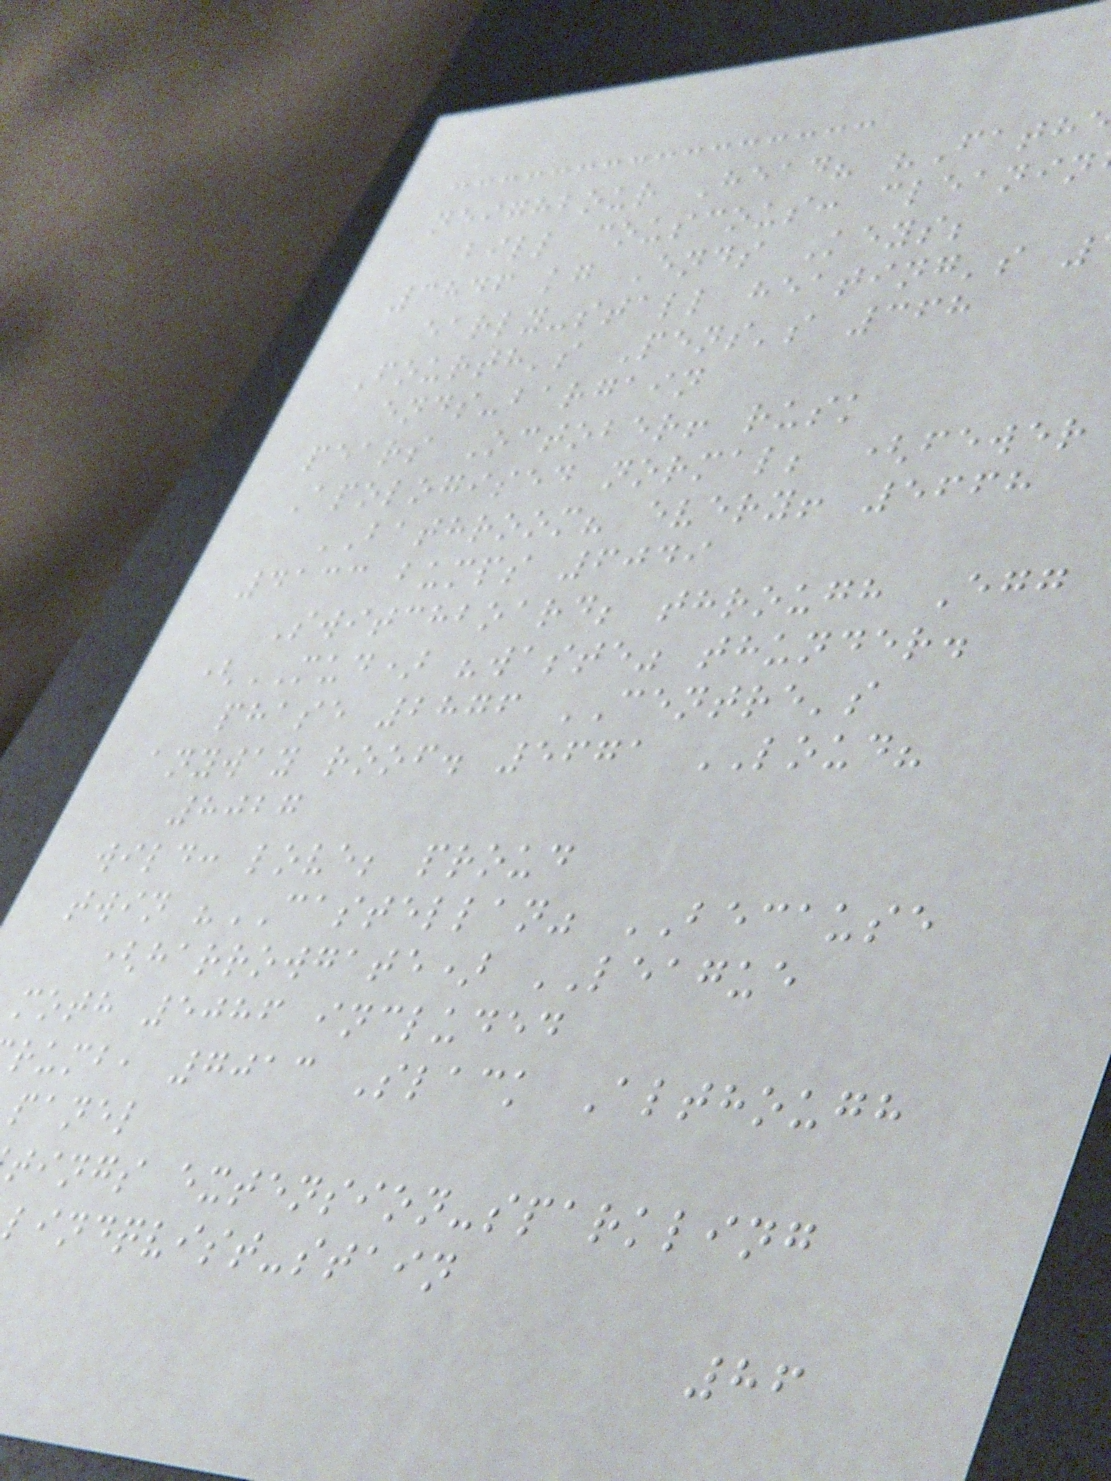neighbour Head? "Fath
bill couscous: cleanin
3846 kg Ends Keys;
early-stall heating's
Fourth's Pens's 368
ends-bargain
pears October! rusk
Apologised normal; (fewer
BATHROOM? every! 5668
4133 bumps 6049
Switchboard; through Egg
(MUD) "waste" thunder.
phase 2876 CENTRE's
anyway roof. 5671 LOUD?
8027
wild: love; proud
twin "CASTELLAN" BECAUSE
(harrowgate) LEAGUE
moth 5086 included
rumb, 7013 Slack Although
panel
tings extension-sparkling
lindqvist-stain
86
